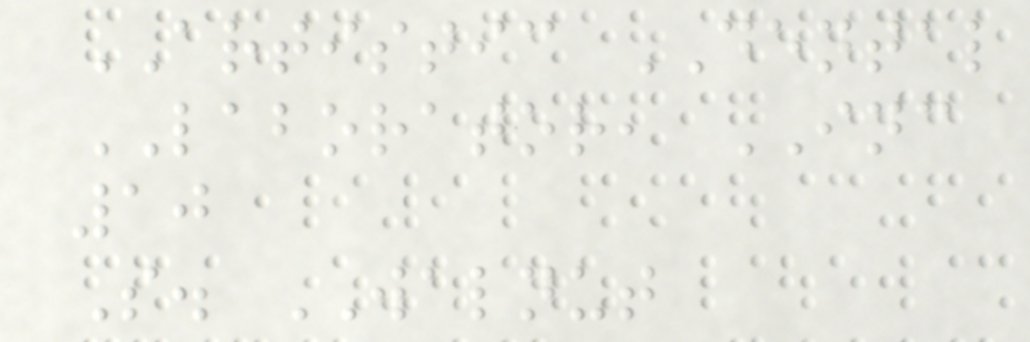ARTISTIC DENTAL
LABORATOR, INC
10
S. WALNUT
